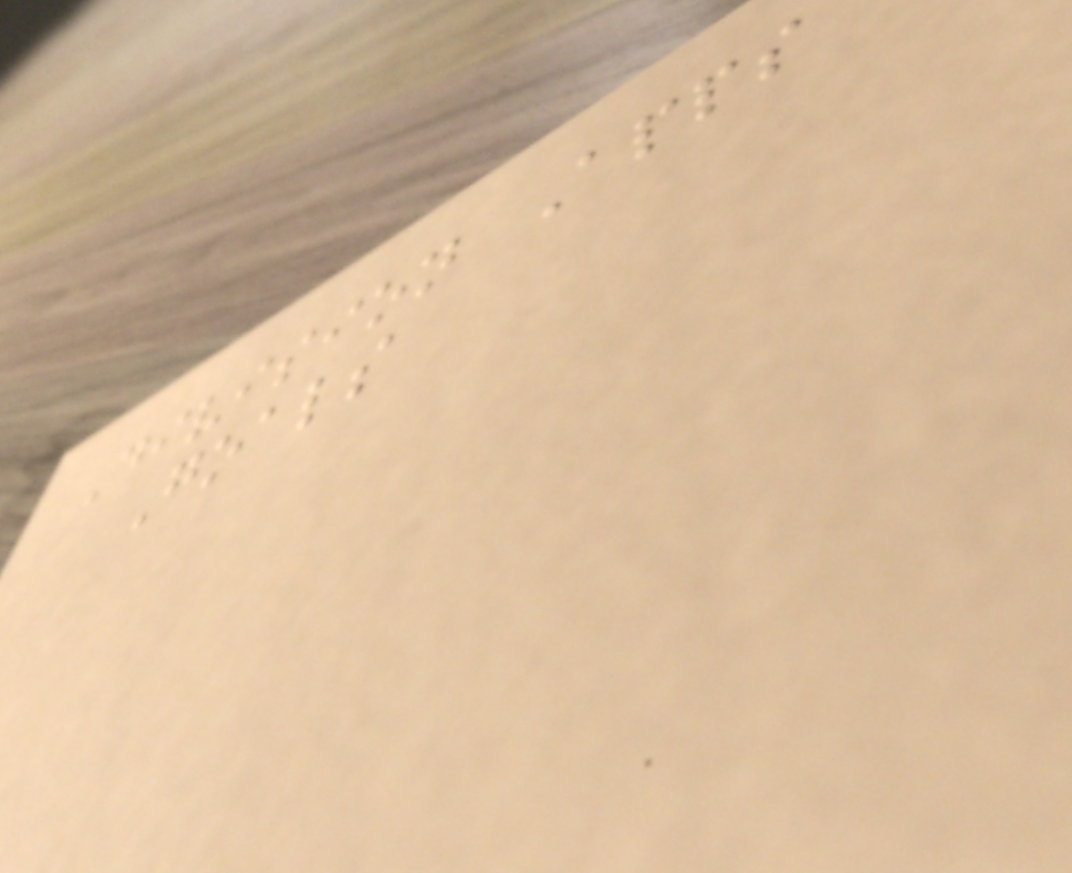Division Apps
Goals
